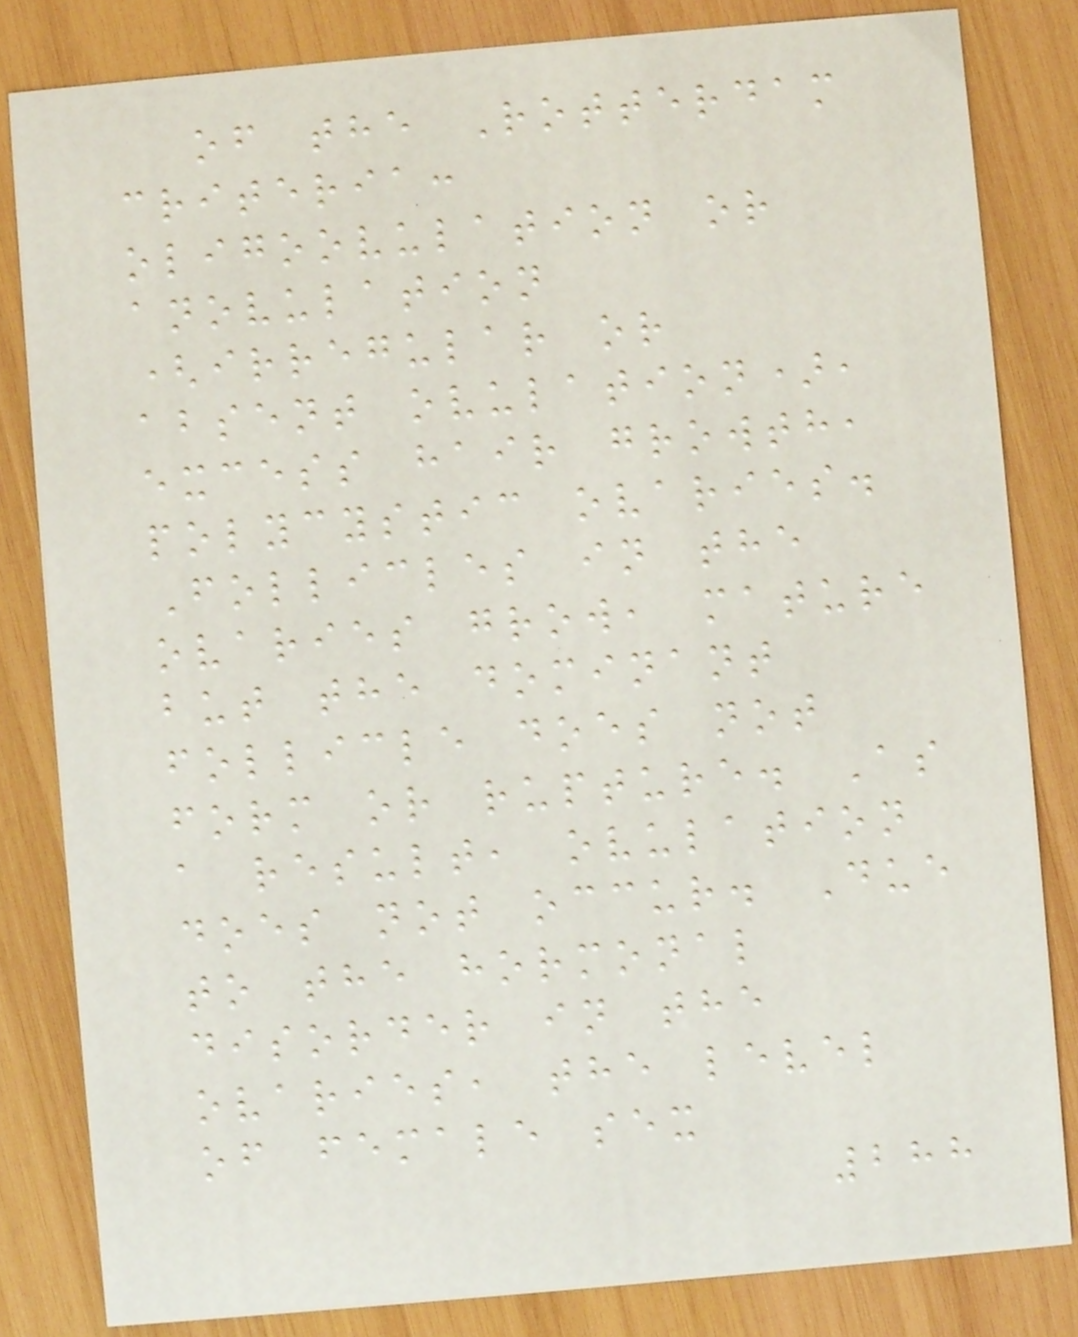of the Rotterdam
criteria:
oligoovulation or
anovulation
(irregular or
absent ovulation),
excess hair growth,
polycystic ovaries.
Follicles in the
ovaries grow, mature
but the dominant
follicle does not
form or rupture. As
a result, ovulation
does not occur. Due
to the hormonal
disorder in the
ovaries, the level
of female sex
288
